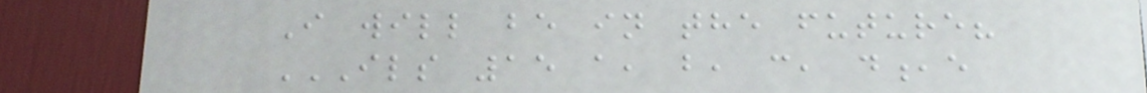I will be in the future?
ILS 15 A, B, C, D,E
